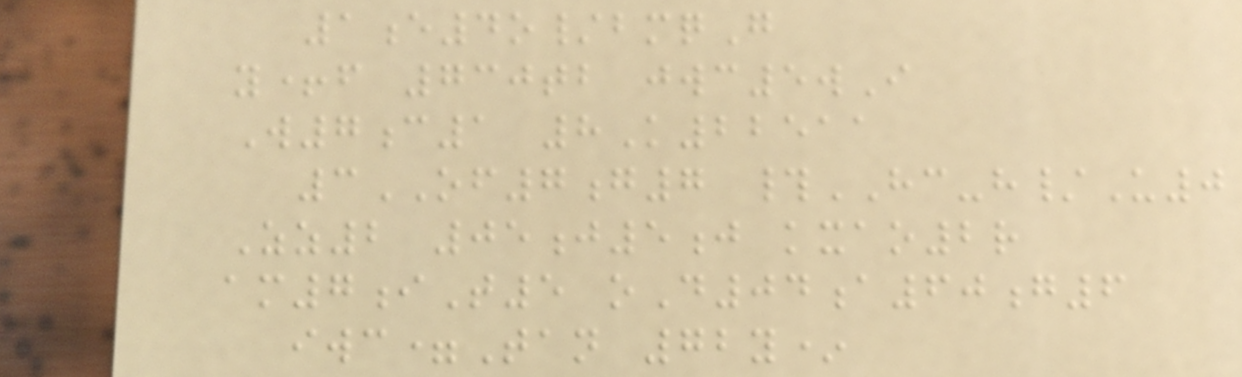1e4o/bmqG
y+f 730tb jwc5wI
W7c1 8K22511
3OF7g7 #HC-h/U0
Zz2 05j5j kxao2r
am7iT5 oD04a60g6
iwc=Tan 72y*
